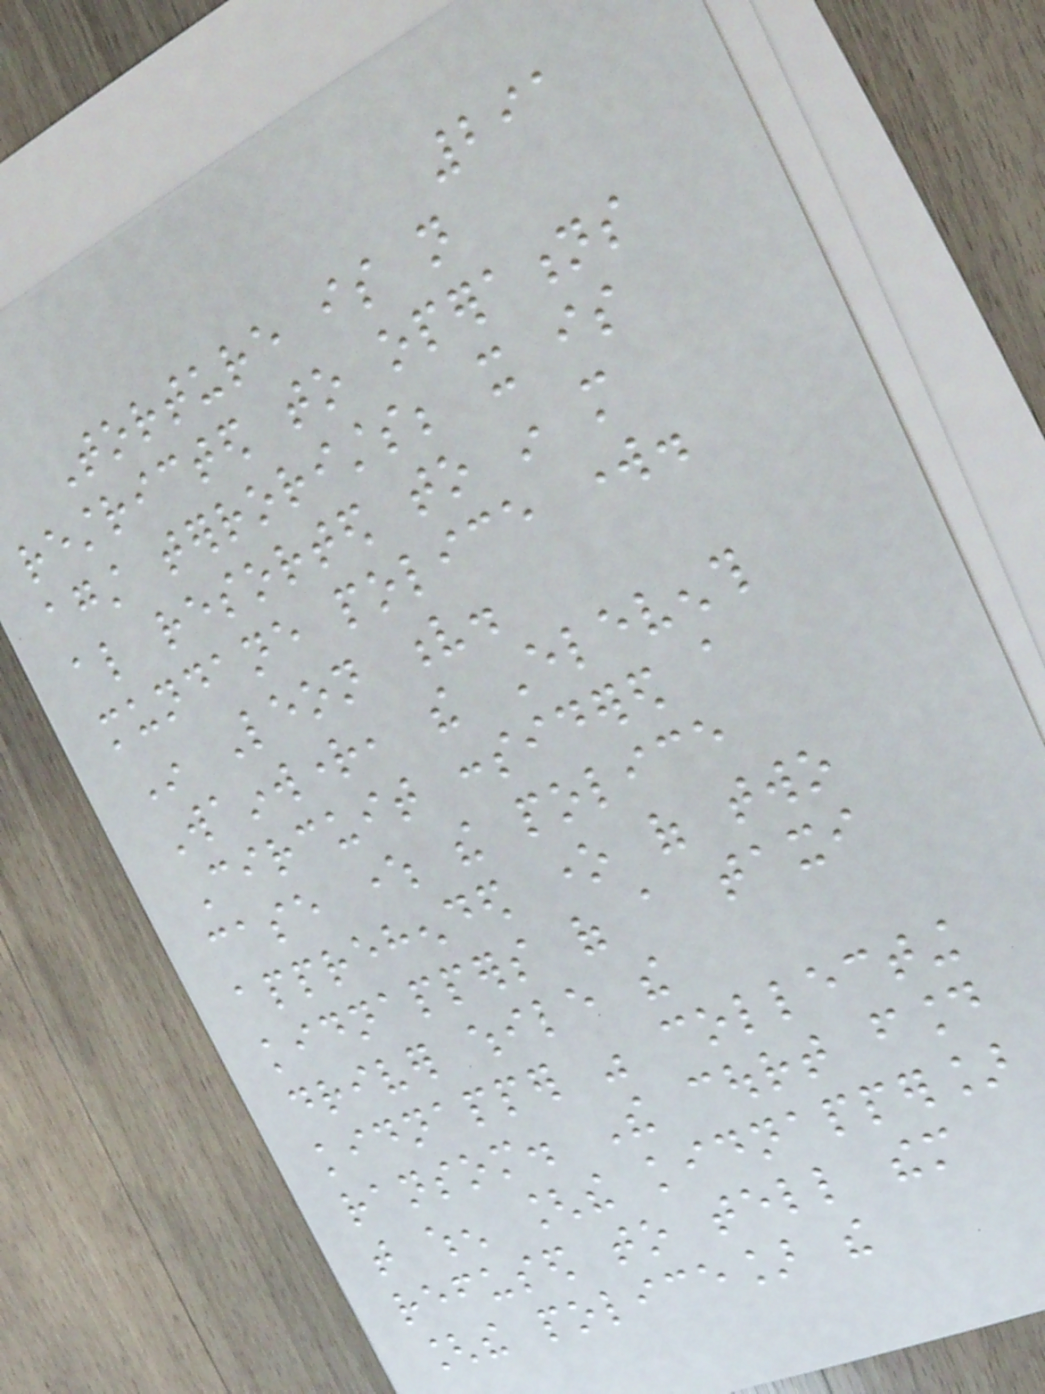291
Torture is not
restricted to operations
against terrorists; it is
also resorted to in more
mundane police work.
In Leon v.
Wainwright, the Eleventh
Circuit considered a
case where the police
apprehended one of two
kidnappers of a taxi
driver while the
kidnapper was collecting
ransom. The court found
that when [the kidnapper]
refused to tell them
[the police] the
